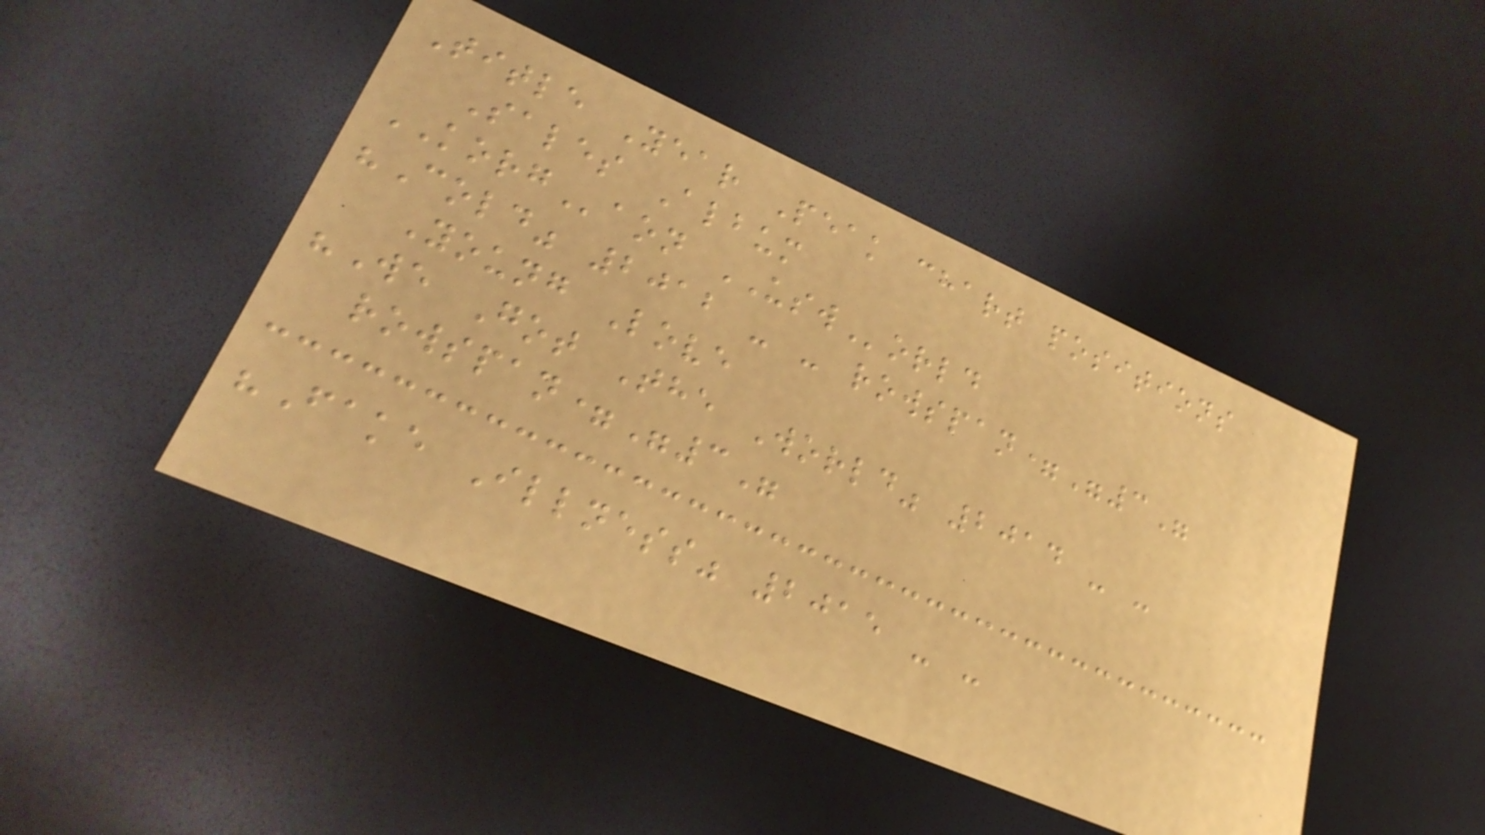Title Year Peak chart positions
Sales Album
KORGaon USWorld
"Cold" 2012 - - rowspan="3"
Young Love
"We Got The World" 2014 - -
rowspan="3"
"Fake Illness" 2015 - -
